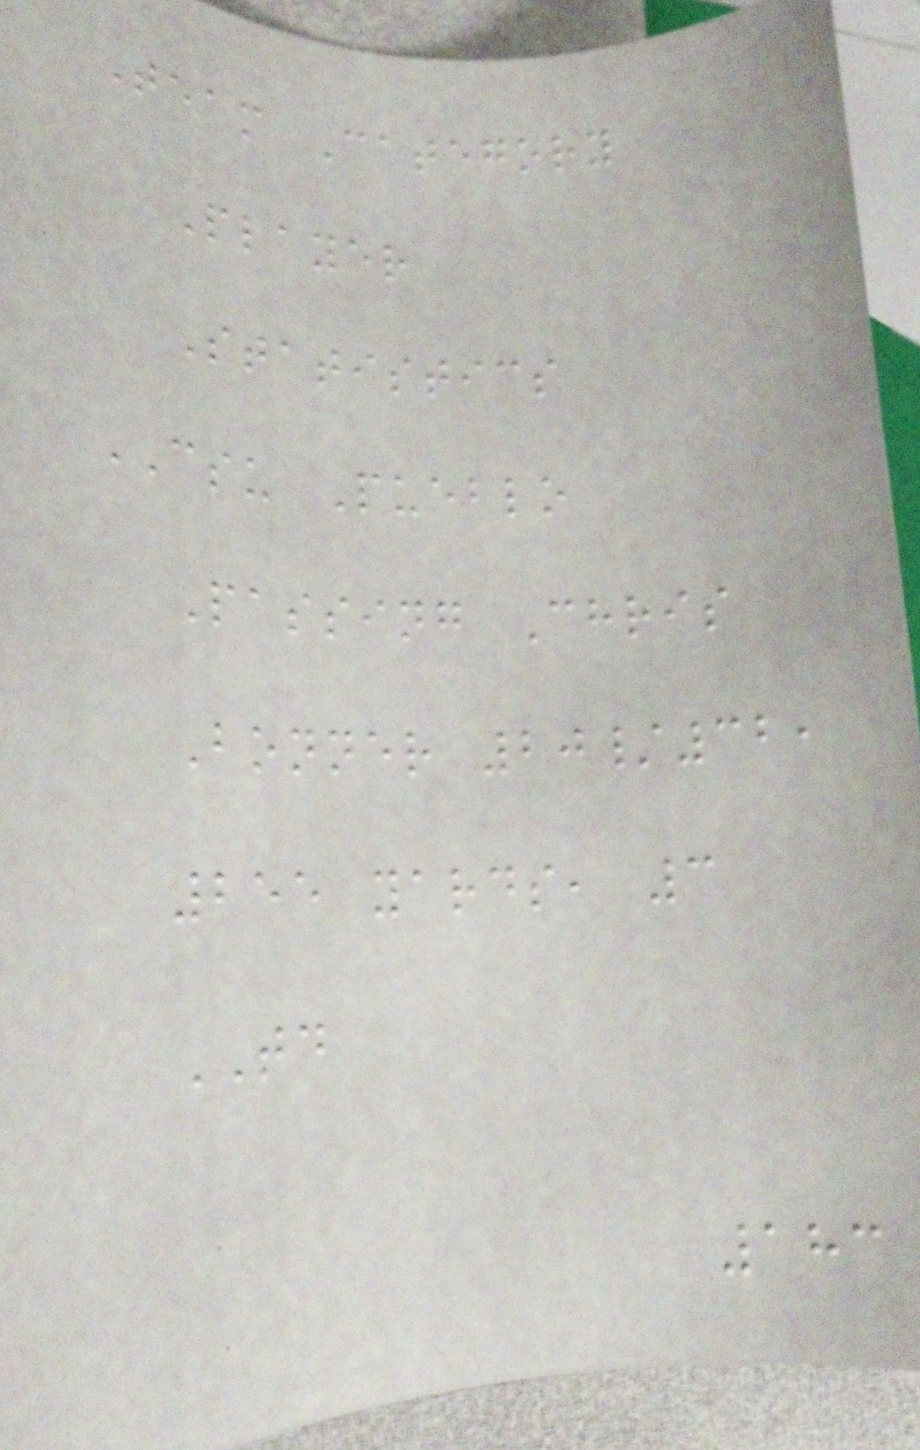Team Category
Player
Statistics
CSU Pueblo
Passing Chris
Bonner 20/32,
255 yards, 3
TD
183
